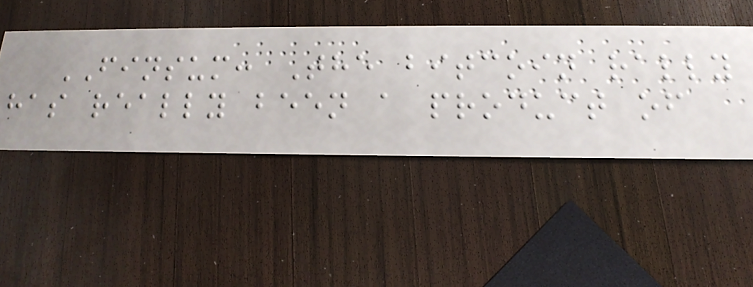FINSUM: The bitcoin rally
has really been a product of
